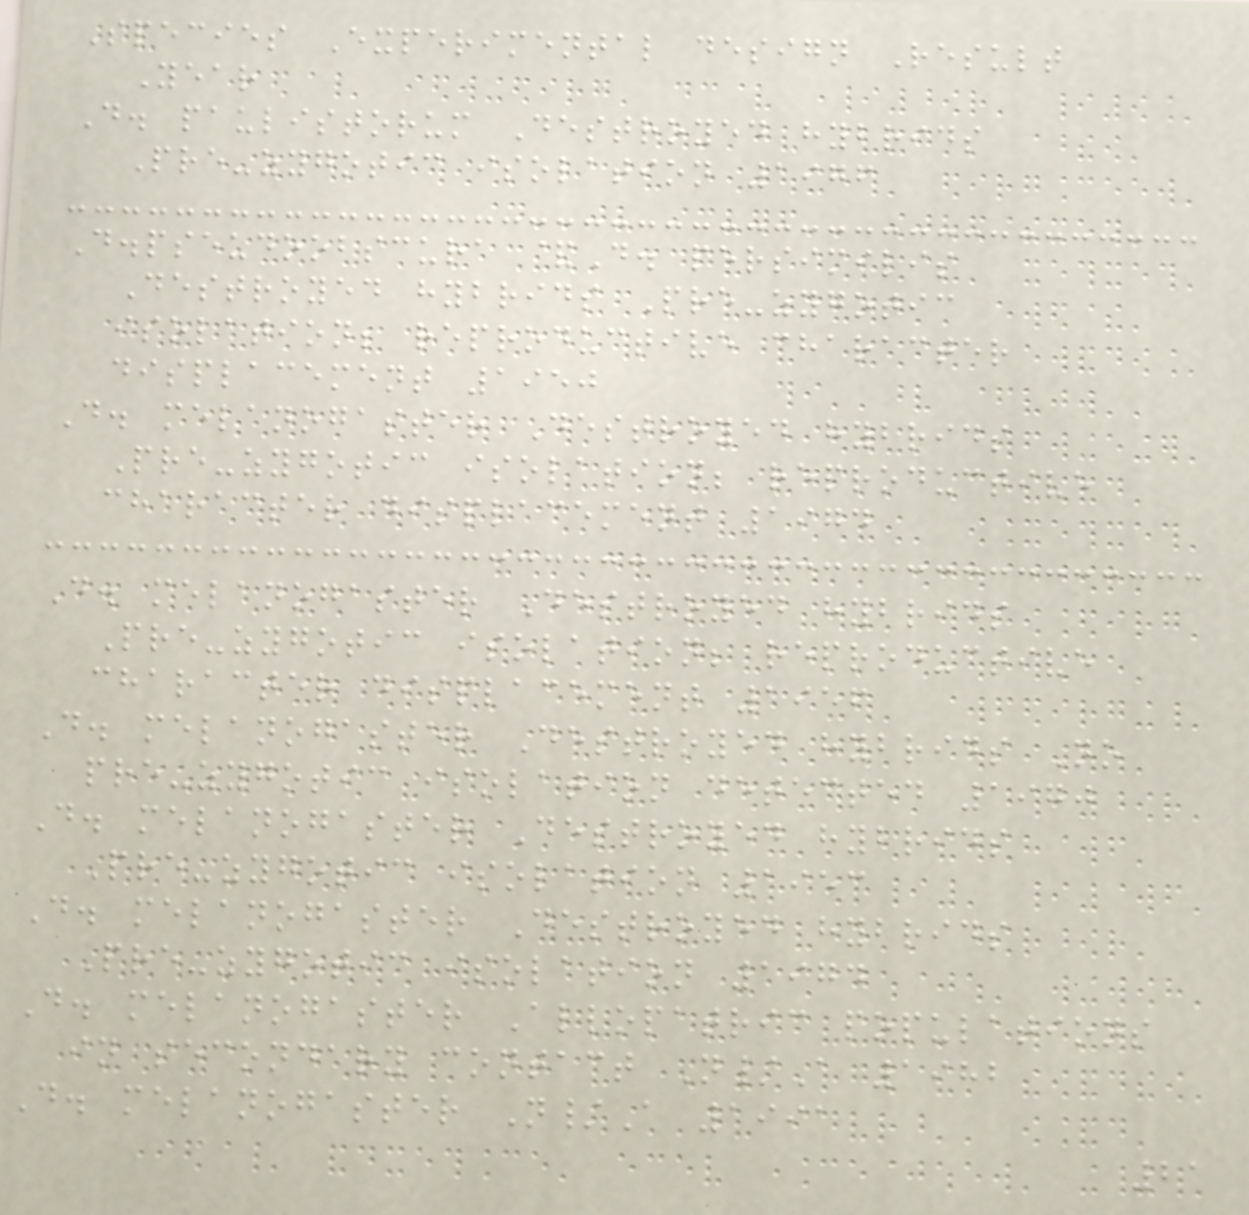Species Experimental design Result
Year
D. paulistorum Destroyed hybrids
Pre-zygotic isolation 1976
D.pseudoobscura &D. persimilis
Destroyed hybrids Pre-zygotic
isolation; reproductive character
displacement 1950
D. melanogaster Destroyed hybrids
Pre-zygotic isolation; reproductive
character displacement 1974
D. melanogaster Destroyed hybrids
Pre-zygotic isolation; reproductive
character displacement 1956
D. melanogaster Destroyed hybrids No
pre-zygotic isolation detected 1970
D. melanogaster Destroyed hybrids
Pre-zygotic isolation 1953
D. melanogaster Destroyed hybrids
Pre-zygotic isolation 1974
D. melanogaster Allopatric populations
in secondary contact N/A 1982
D. melanogaster N/A 1991
21
